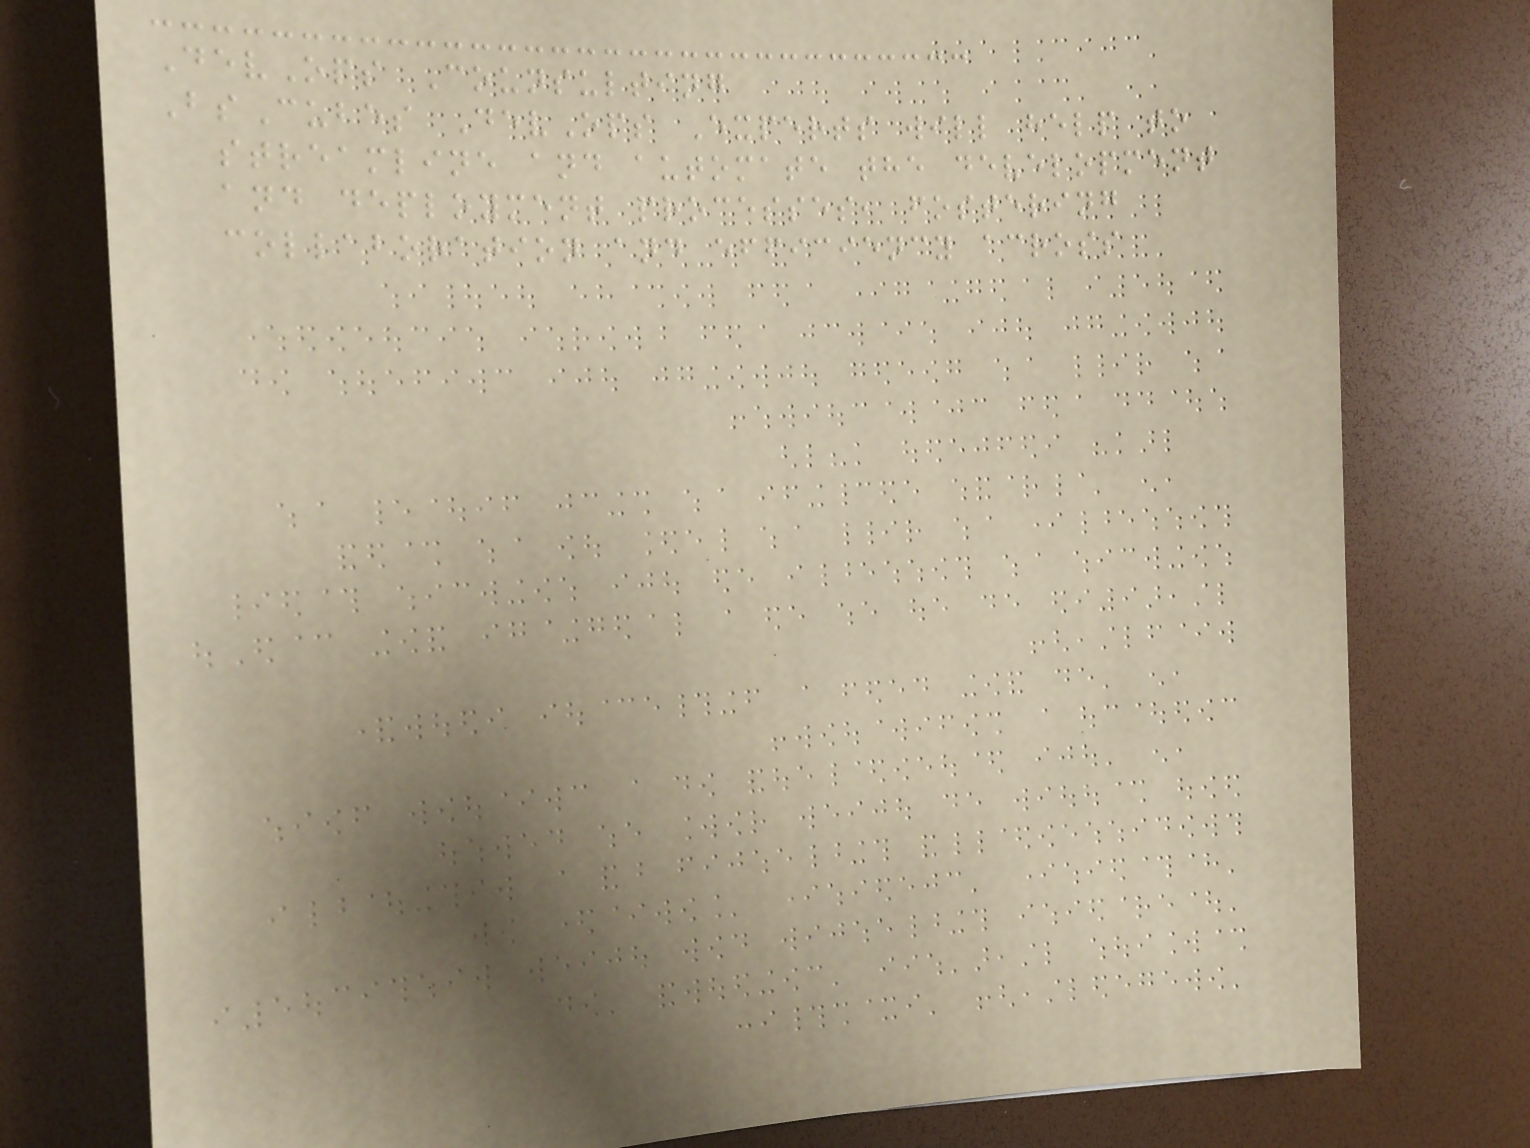DevOps Counsulting
BsCubes DevOps Experts will help to
streamline and automate the development
and deployment processes, fostering
collaboration and efficiency across
